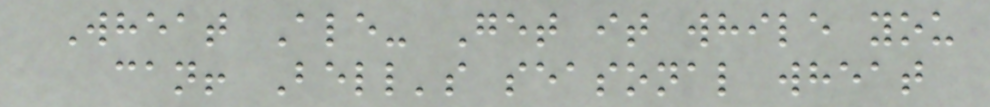Wheat Ale- Get it while you
can! Bell's seasonal wheat
